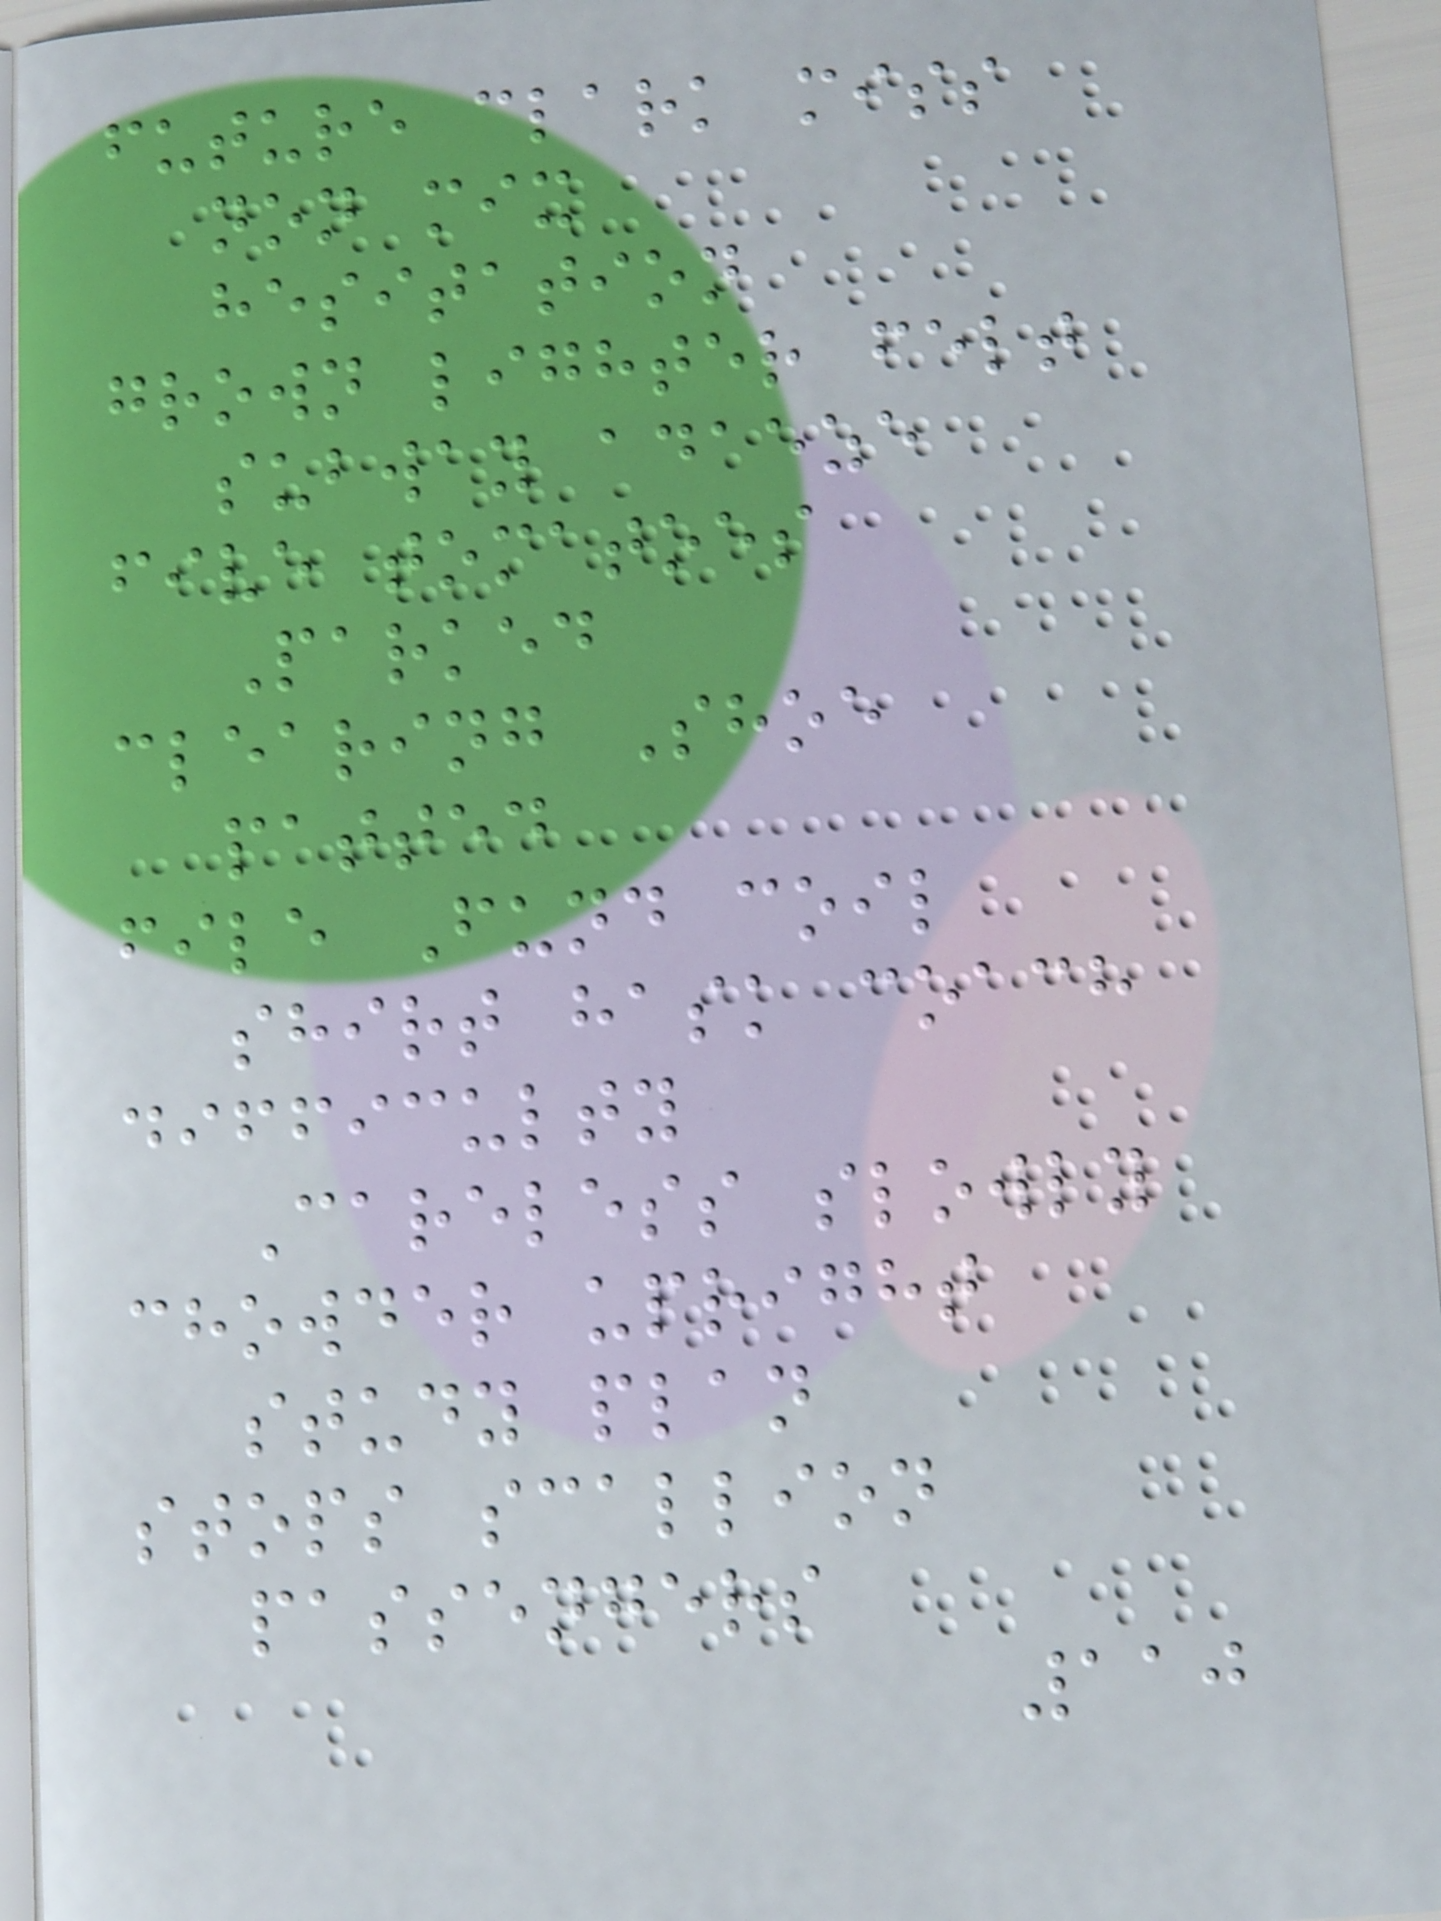future clark miss
non mix
hesitation
grown lighter felt
subway adaeze
five tomatoes
Parked
clearing Shoe
patted
file Fund coil
shirt hask coach
difficulty
Careless slowly
chowder upright
study plan
stops scallion
passengers
110
